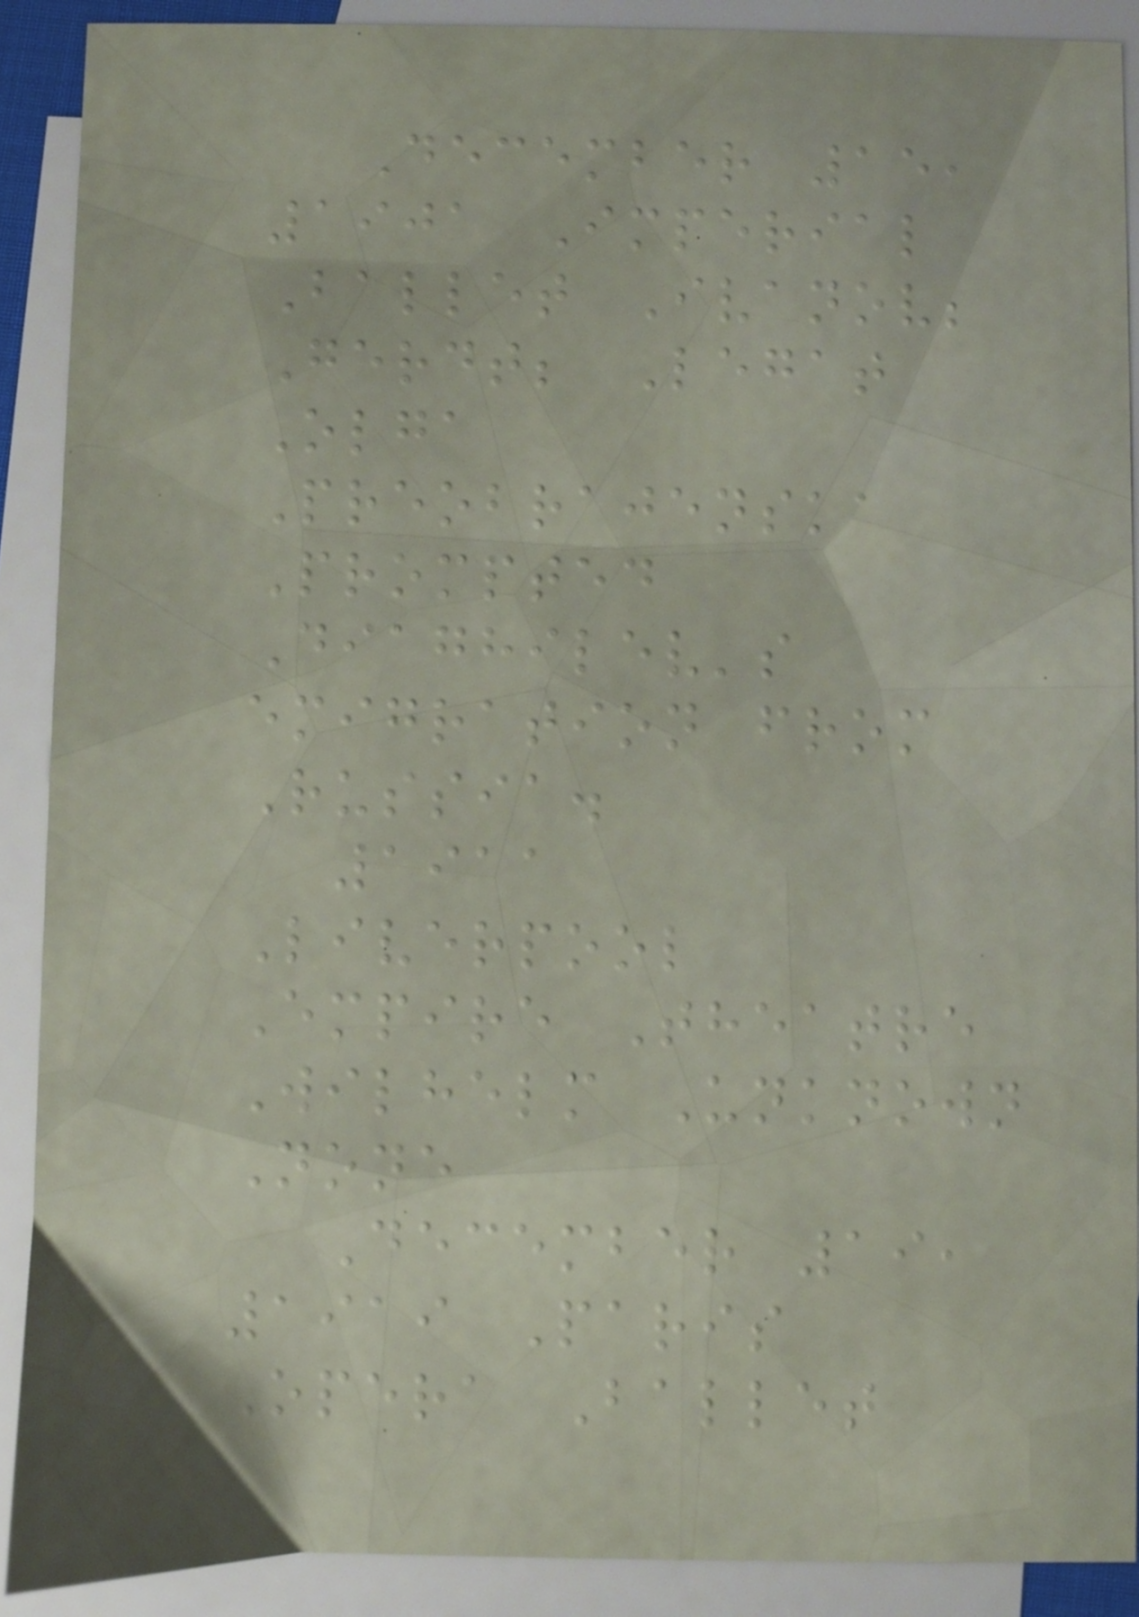December 15,
1901 Imperial
Ballet Ivanov;
Gerdt; Legat
Olga
Preobrajenska
Prompted
Diaghilev's
emigration from
Russia.
1911
Liverpool
Empire Theatre
Wilhelm Unknown
None
December 19,
1919 Paris
Opera Ballet
